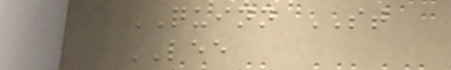QUINN ST
LEE
